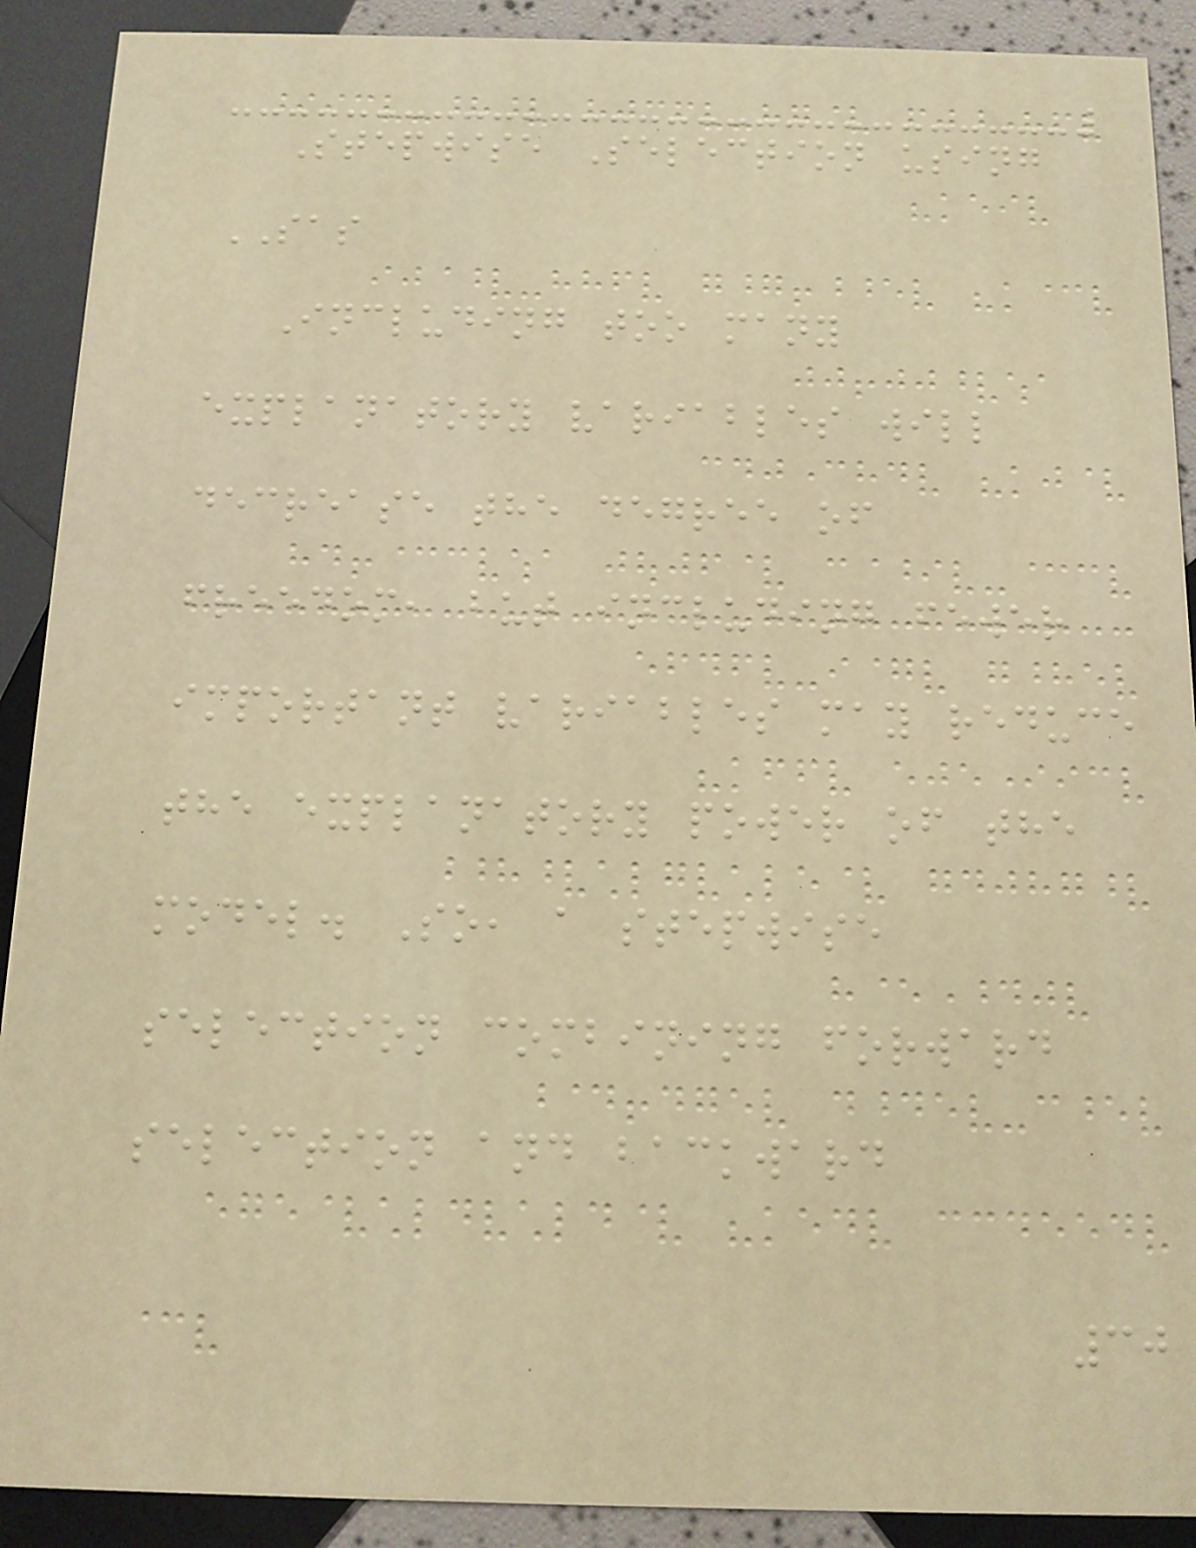Stepwise Selection using
SAS
Including too many
explanatory variables will
decrease the degree of
freedom, but including fewer
important variables may reduce
the explanatory power of the
model. So, a stepwise
selection combining forward
selection and backward
30
